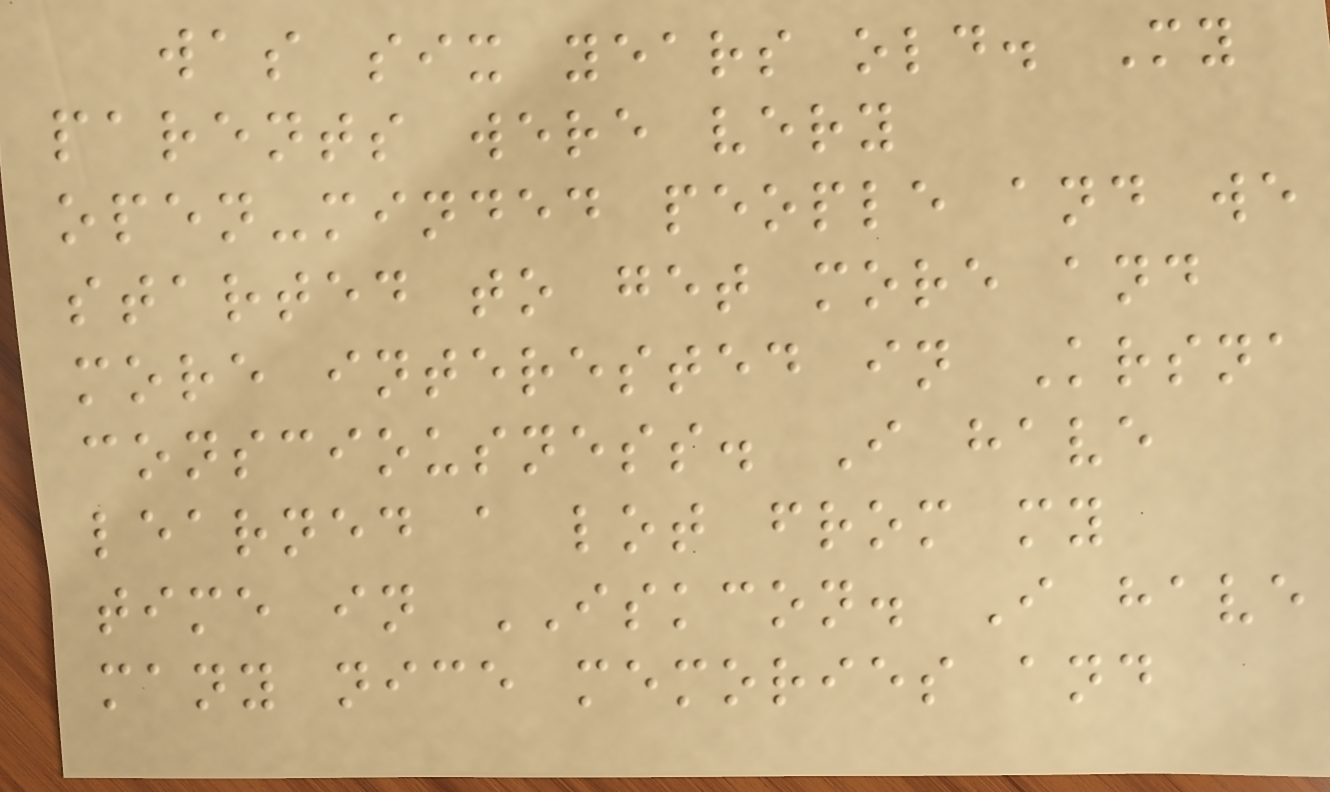was six years old. My
parents were very
open-minded people and we
started to get more and
more interested in Krsna
consciousness. I have
learned a lot from my
time in ISKCON. I have
many nice memories and
